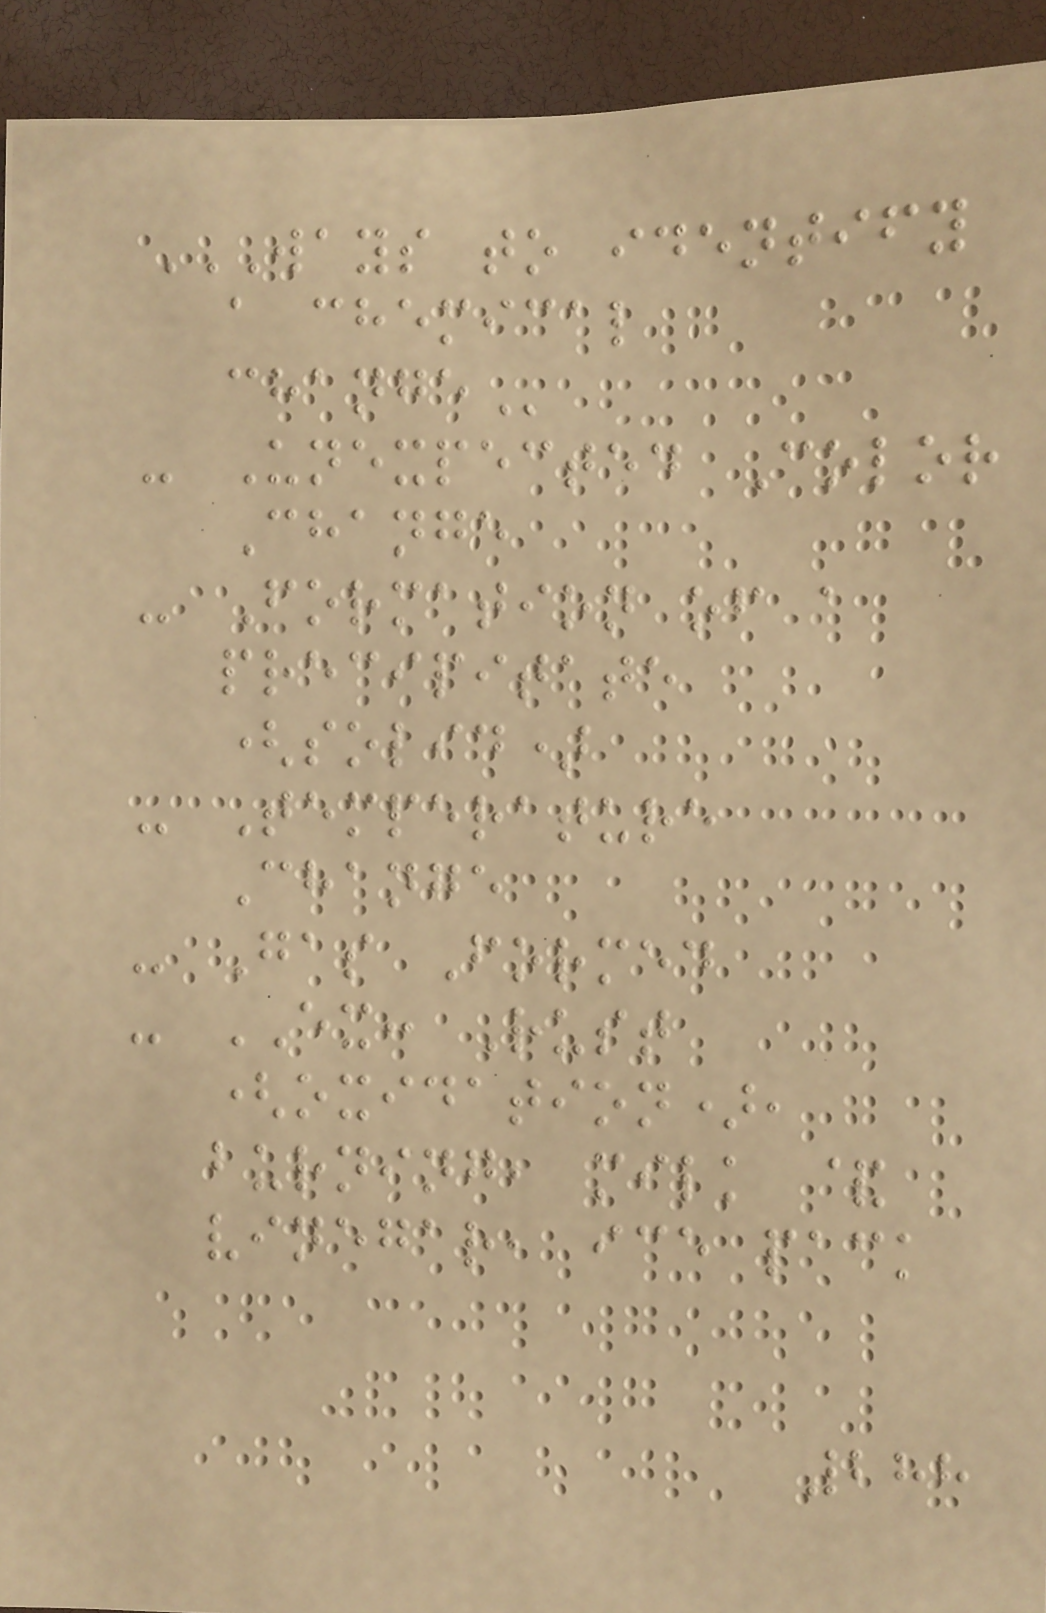WAYS TO IDENTIFY
A CHEMICAL
CHANGE
- Unexpected Color
Change
- Formation of a
precipitate
(solid)
- Temperature
Change
- Gas Formed
- EX: Rust
(oxidation),
burning, milk &
vinegar, ice pack
288
